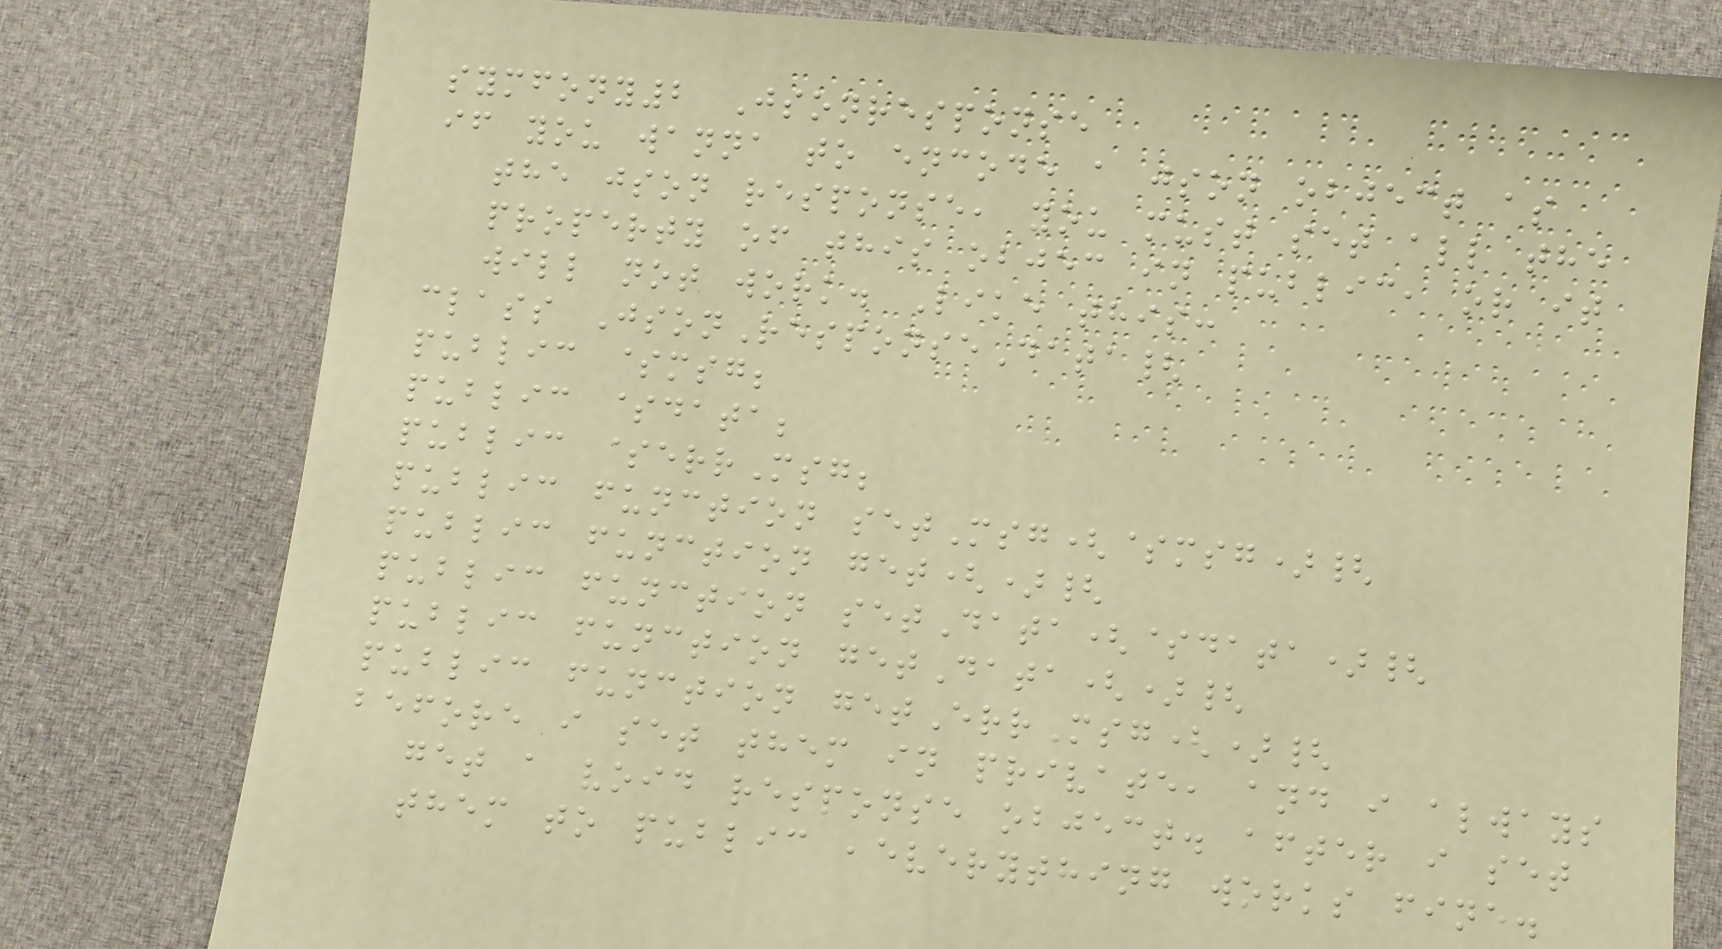symfony2 Jsonresponse
if you wanna to encode a json object as
the json response, you must set all the
property of this objec in public, or it
will not work. Like this:
class JsonResponseData{
public $msg;
public $data;
public $errMsg;
public function setMsg($msg){
public function get(){
public function setData($data){
public function getData(){
public function getErrMsg(){
before i set them in private, and i always
get a void response object. after i set
them to public ,everything works fine.
